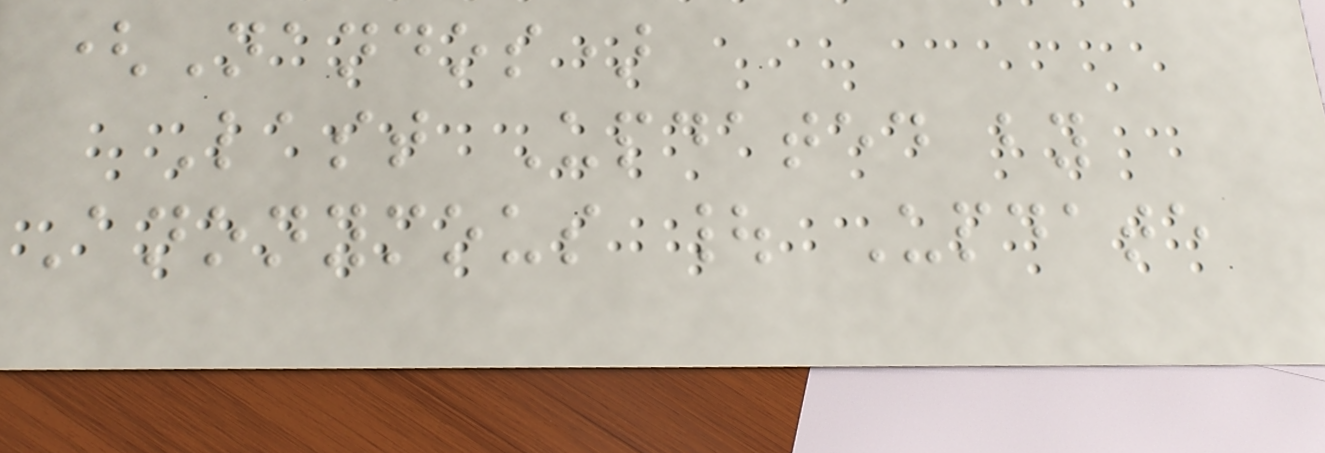(Nandos)
Last Updated by
Anonymous | Update
